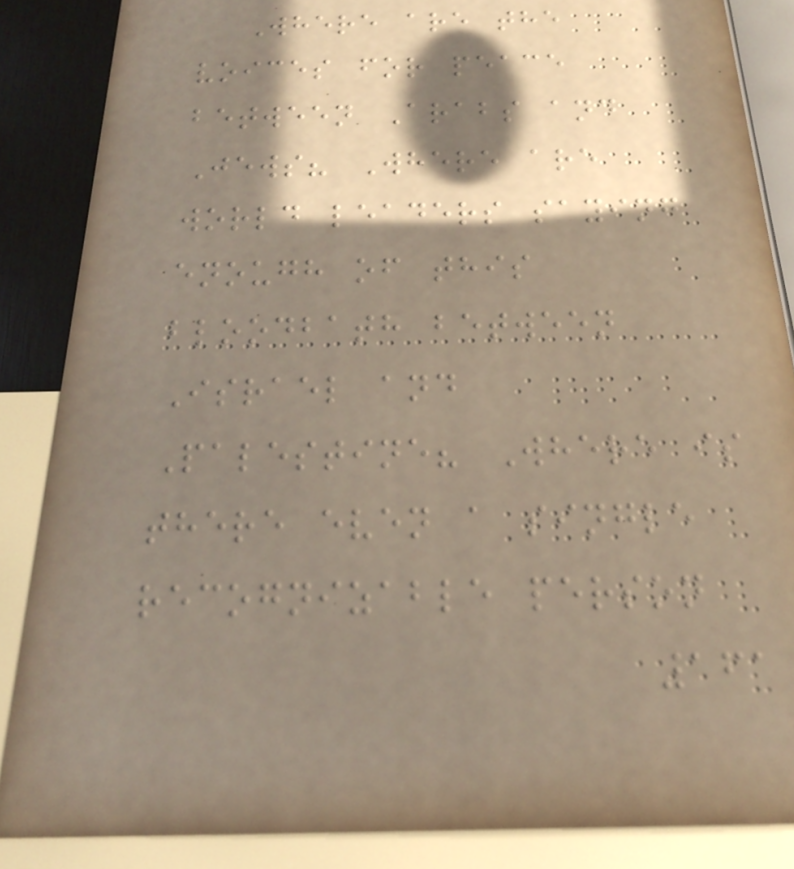Where are the
voices for peace
between Arabs and
Jews? Where are
world leaders saying
enough of this
bloodbath between
Israel and
Palestine? Where is
there even a single
recognizable person
161
